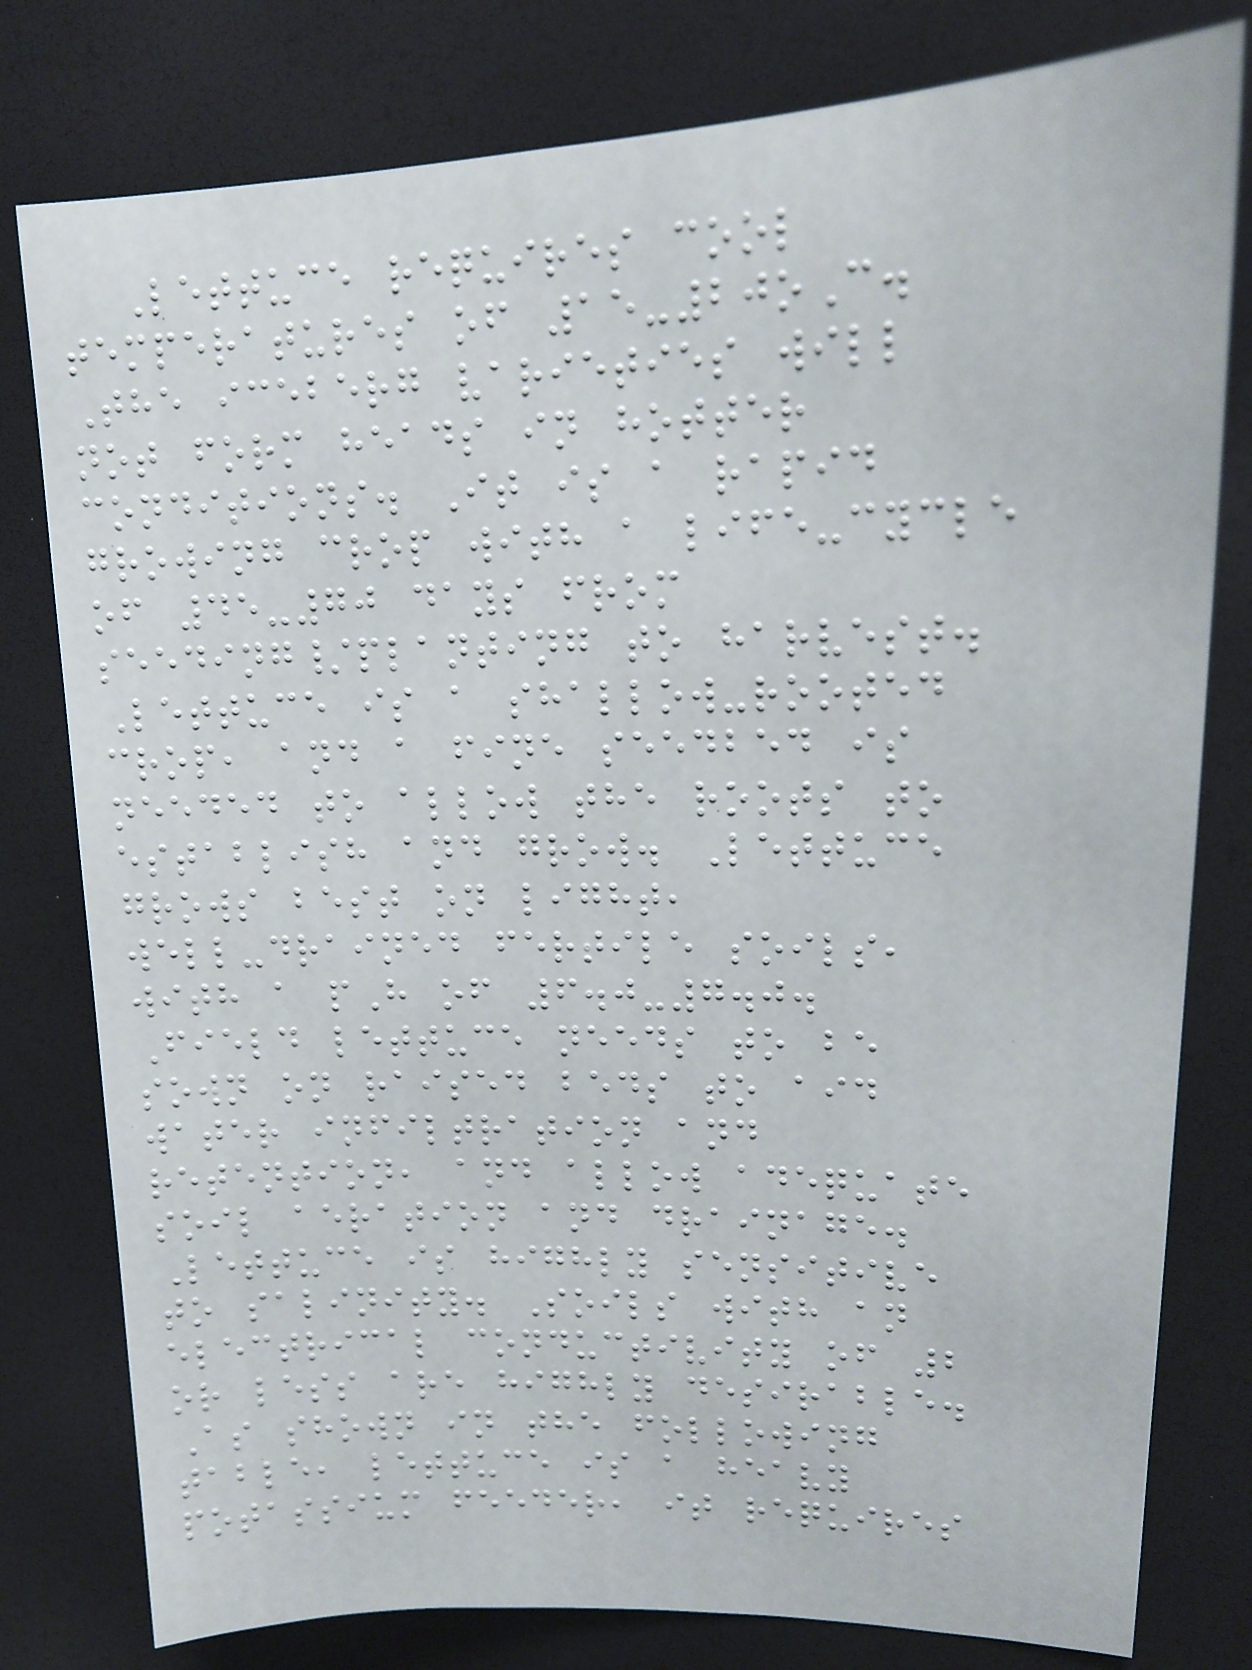Lettuce requires cool
temperatures of 15-20oC.
The iceberg varieties will
not form heads in hotter
conditions. It is a rapid
growing crop with a life-cycle
of 45-70 days from
seeding/planting to harvest.
Lettuce is a shallow-rooted
crop, and a fine seedbed is
needed to allow the roots to
establish and grow. Lettuce
grows best on light,
well-drained fertile soils,
with a pH of 6.0-7.0.
Field lettuce needs to be
sown on raised beds to aid
water infiltration and
retention, and allow adequate
soil aeration and drainage.
Lettuce is highly sensitive
to salinity. Soils with an
electrical conductivity of 2
or less are highly desirable.
As shown in the following
table, lettuce is a heavy
potassium feeder, it requires
